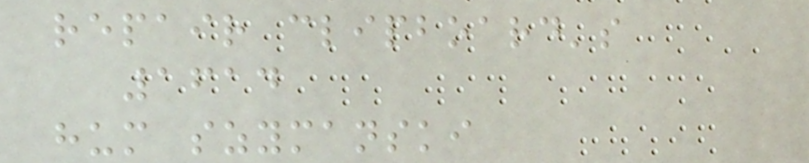repair clipboard's
1614
hum szymanski
